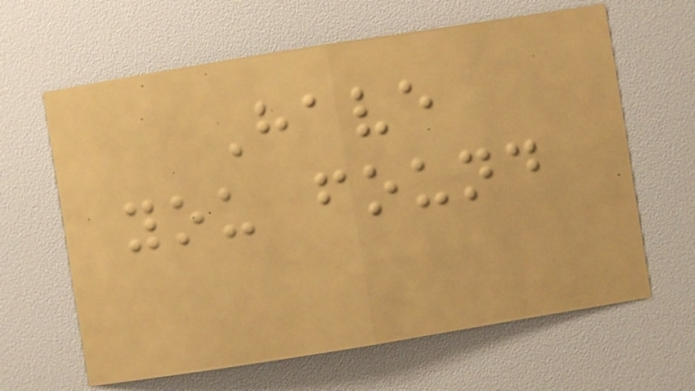Have
you found
